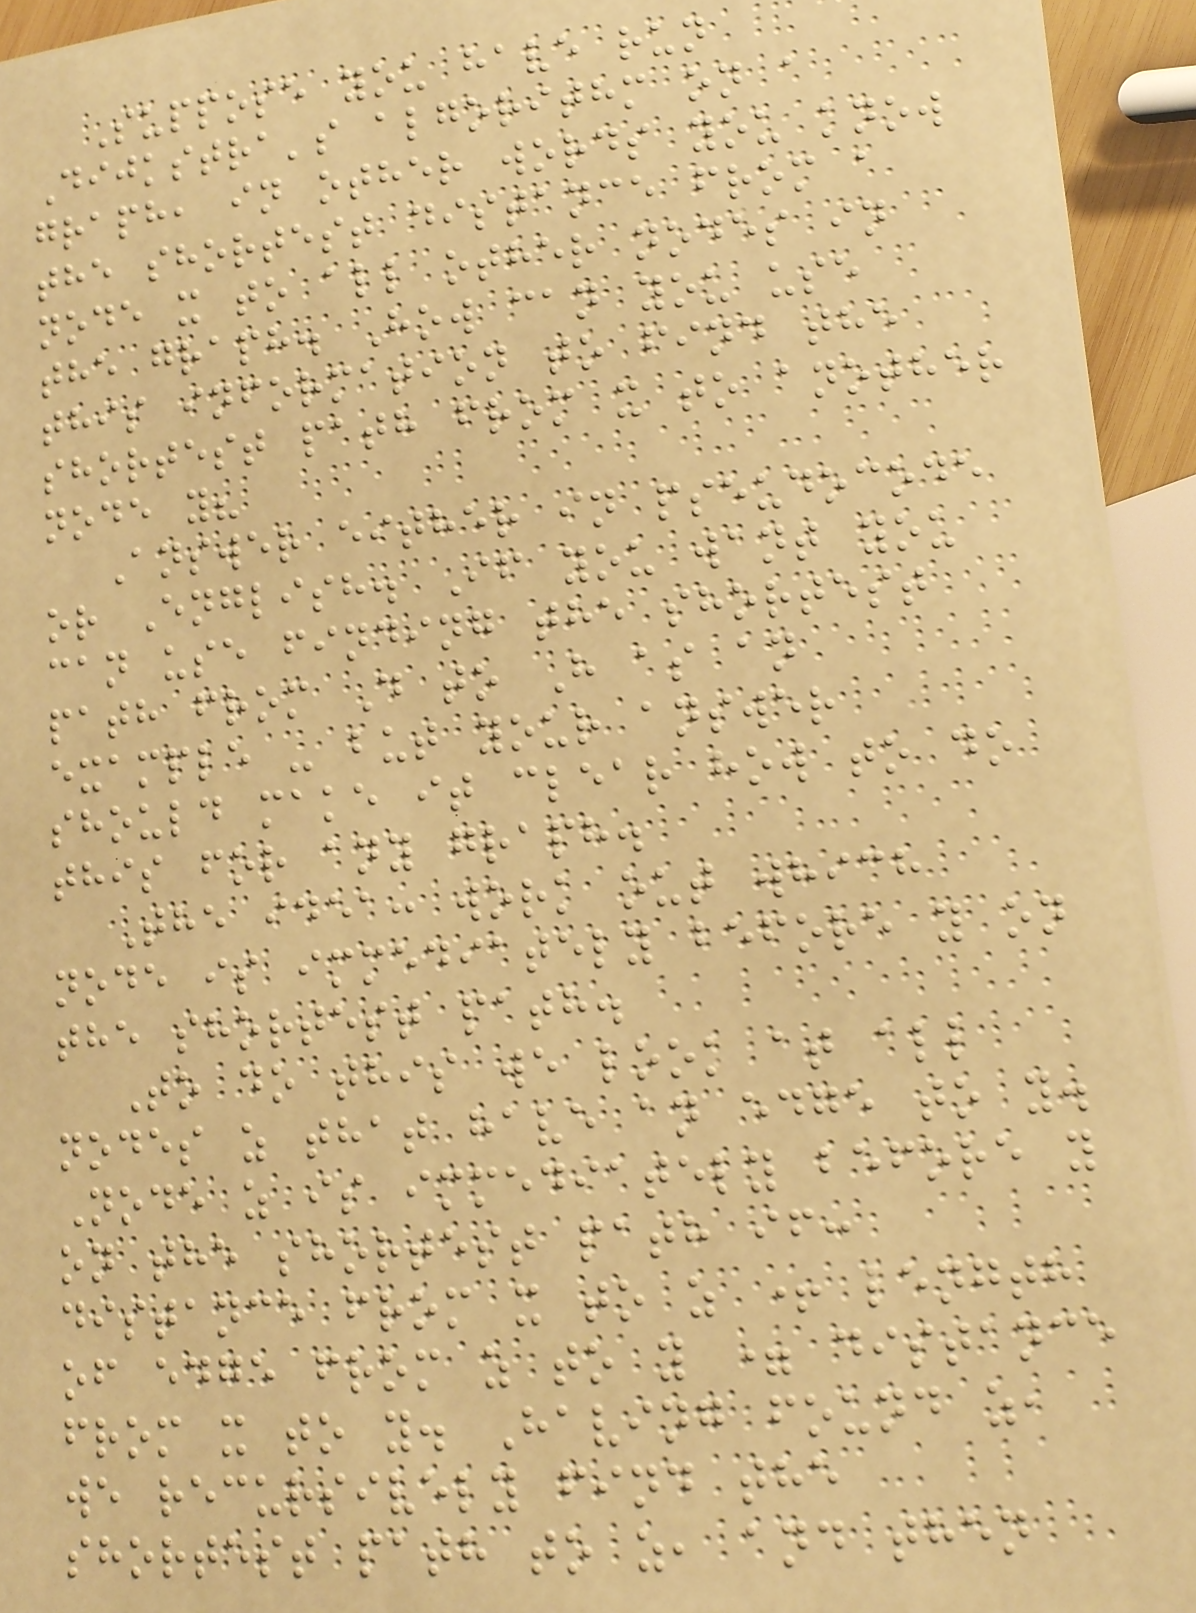Suppose you have run
Dijkstra's algorithm on a
graph, in other words you know
the shortest distance from a
node x to all other nodes in
the graph. How can you use
this information to find the
shortest path from x to another
node y?
Answer either in pseudocode
or English. If you want you
can use finding the shortest
path from D to H as an
example - but your answer
should make it clear how to do
this for any graph.
The idea: work out which
node is immediately before y on
the shortest path.
To do this we look at all
nodes z that have an edge to y.
Node z is immediately before y
on the shortest path if:
distance from x to z + length
of edge from z to y = distance
from x to y. Having found z,
we recursively find the
shortest path to z, and then
